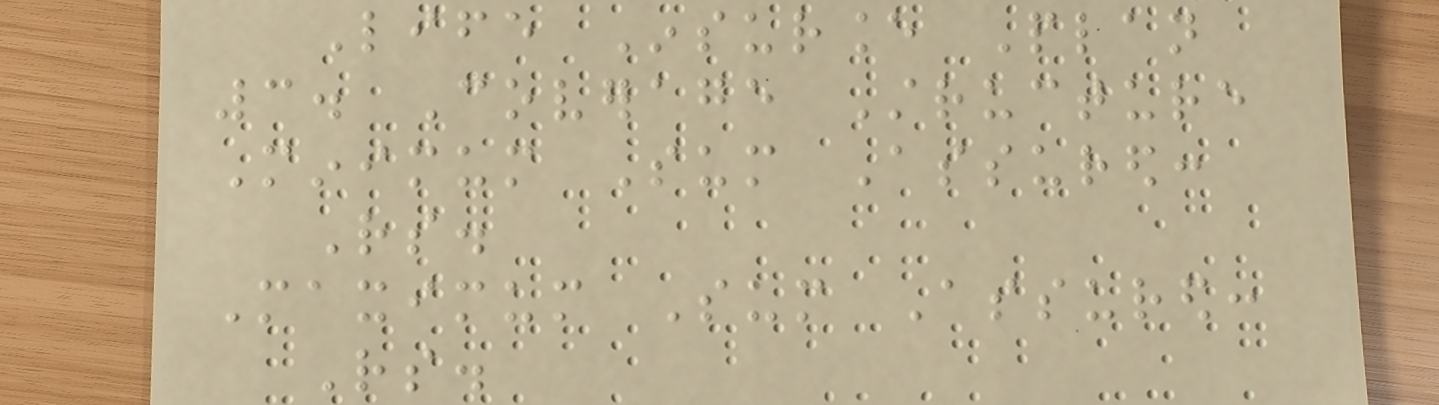Life Insurance Plan
3. Coverage Structure
Minimum Sum Assured:
Rs.
Maximum Sum Assured:
Rs.
